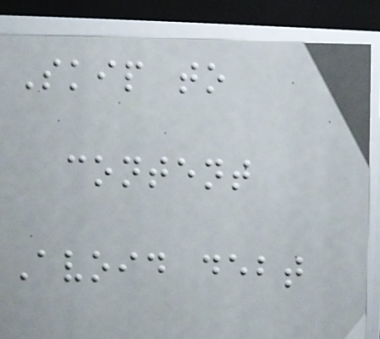Skip to
content
Avoid debt
